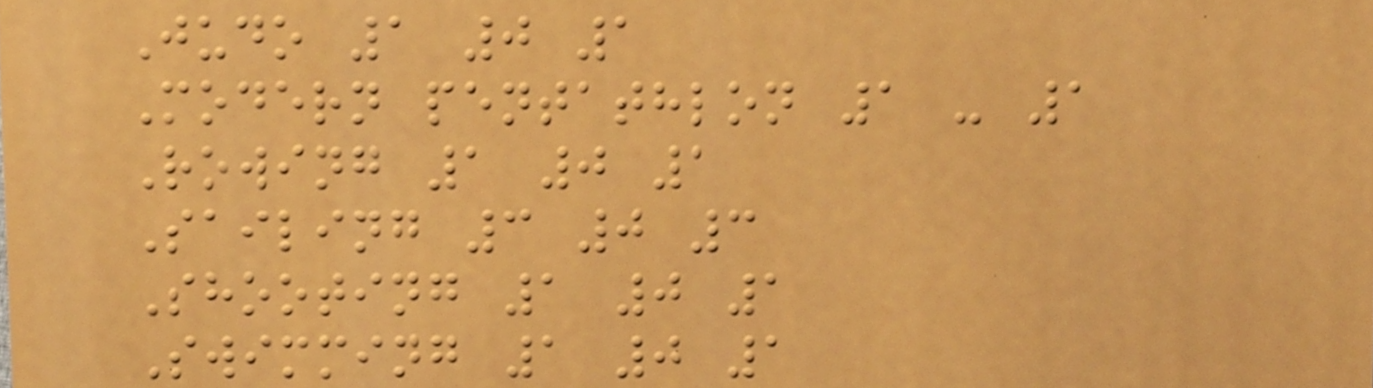Judo 1 0 1
Modern pentathlon 1 - 1
Rowing 1 0 1
Sailing 3 0 3
Shooting 1 0 1
Swimming 1 0 1
